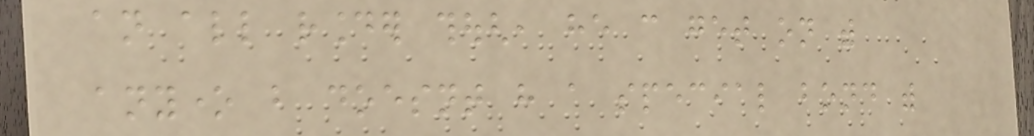an all rounder though, he can get on with
anyone but doesnt have a special bond with
